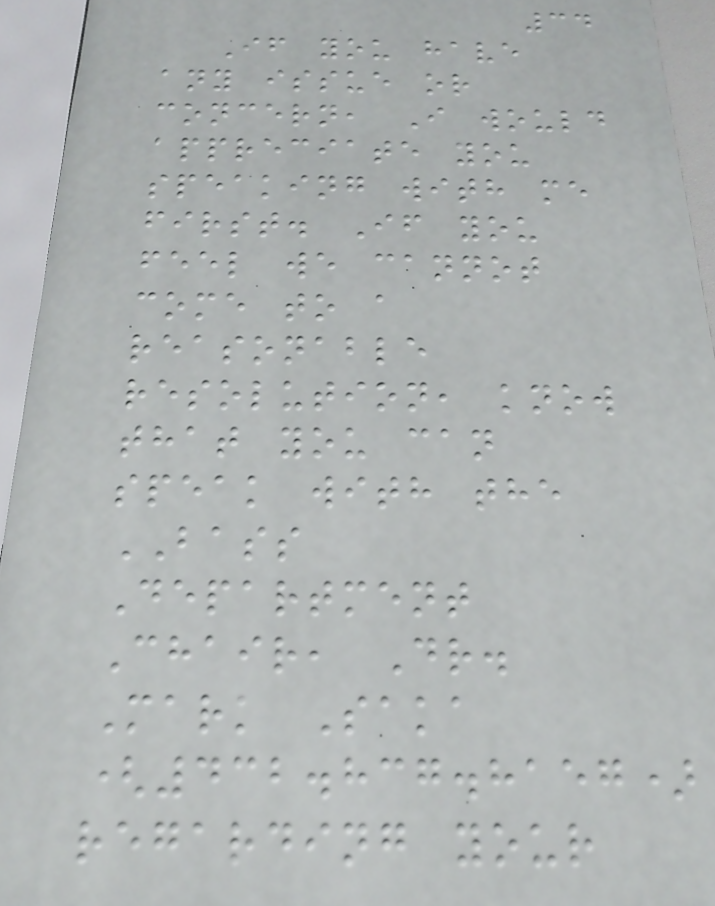34
If you have
any issue or
concern, I would
appreciate you
speaking with me
first. If you
feel we cannot
come to a
reasonable
resolution, know
that you can
speak with the
BASS
Department
Chair, Dr.
Mark Saka
(432.837.8157)
regarding your
